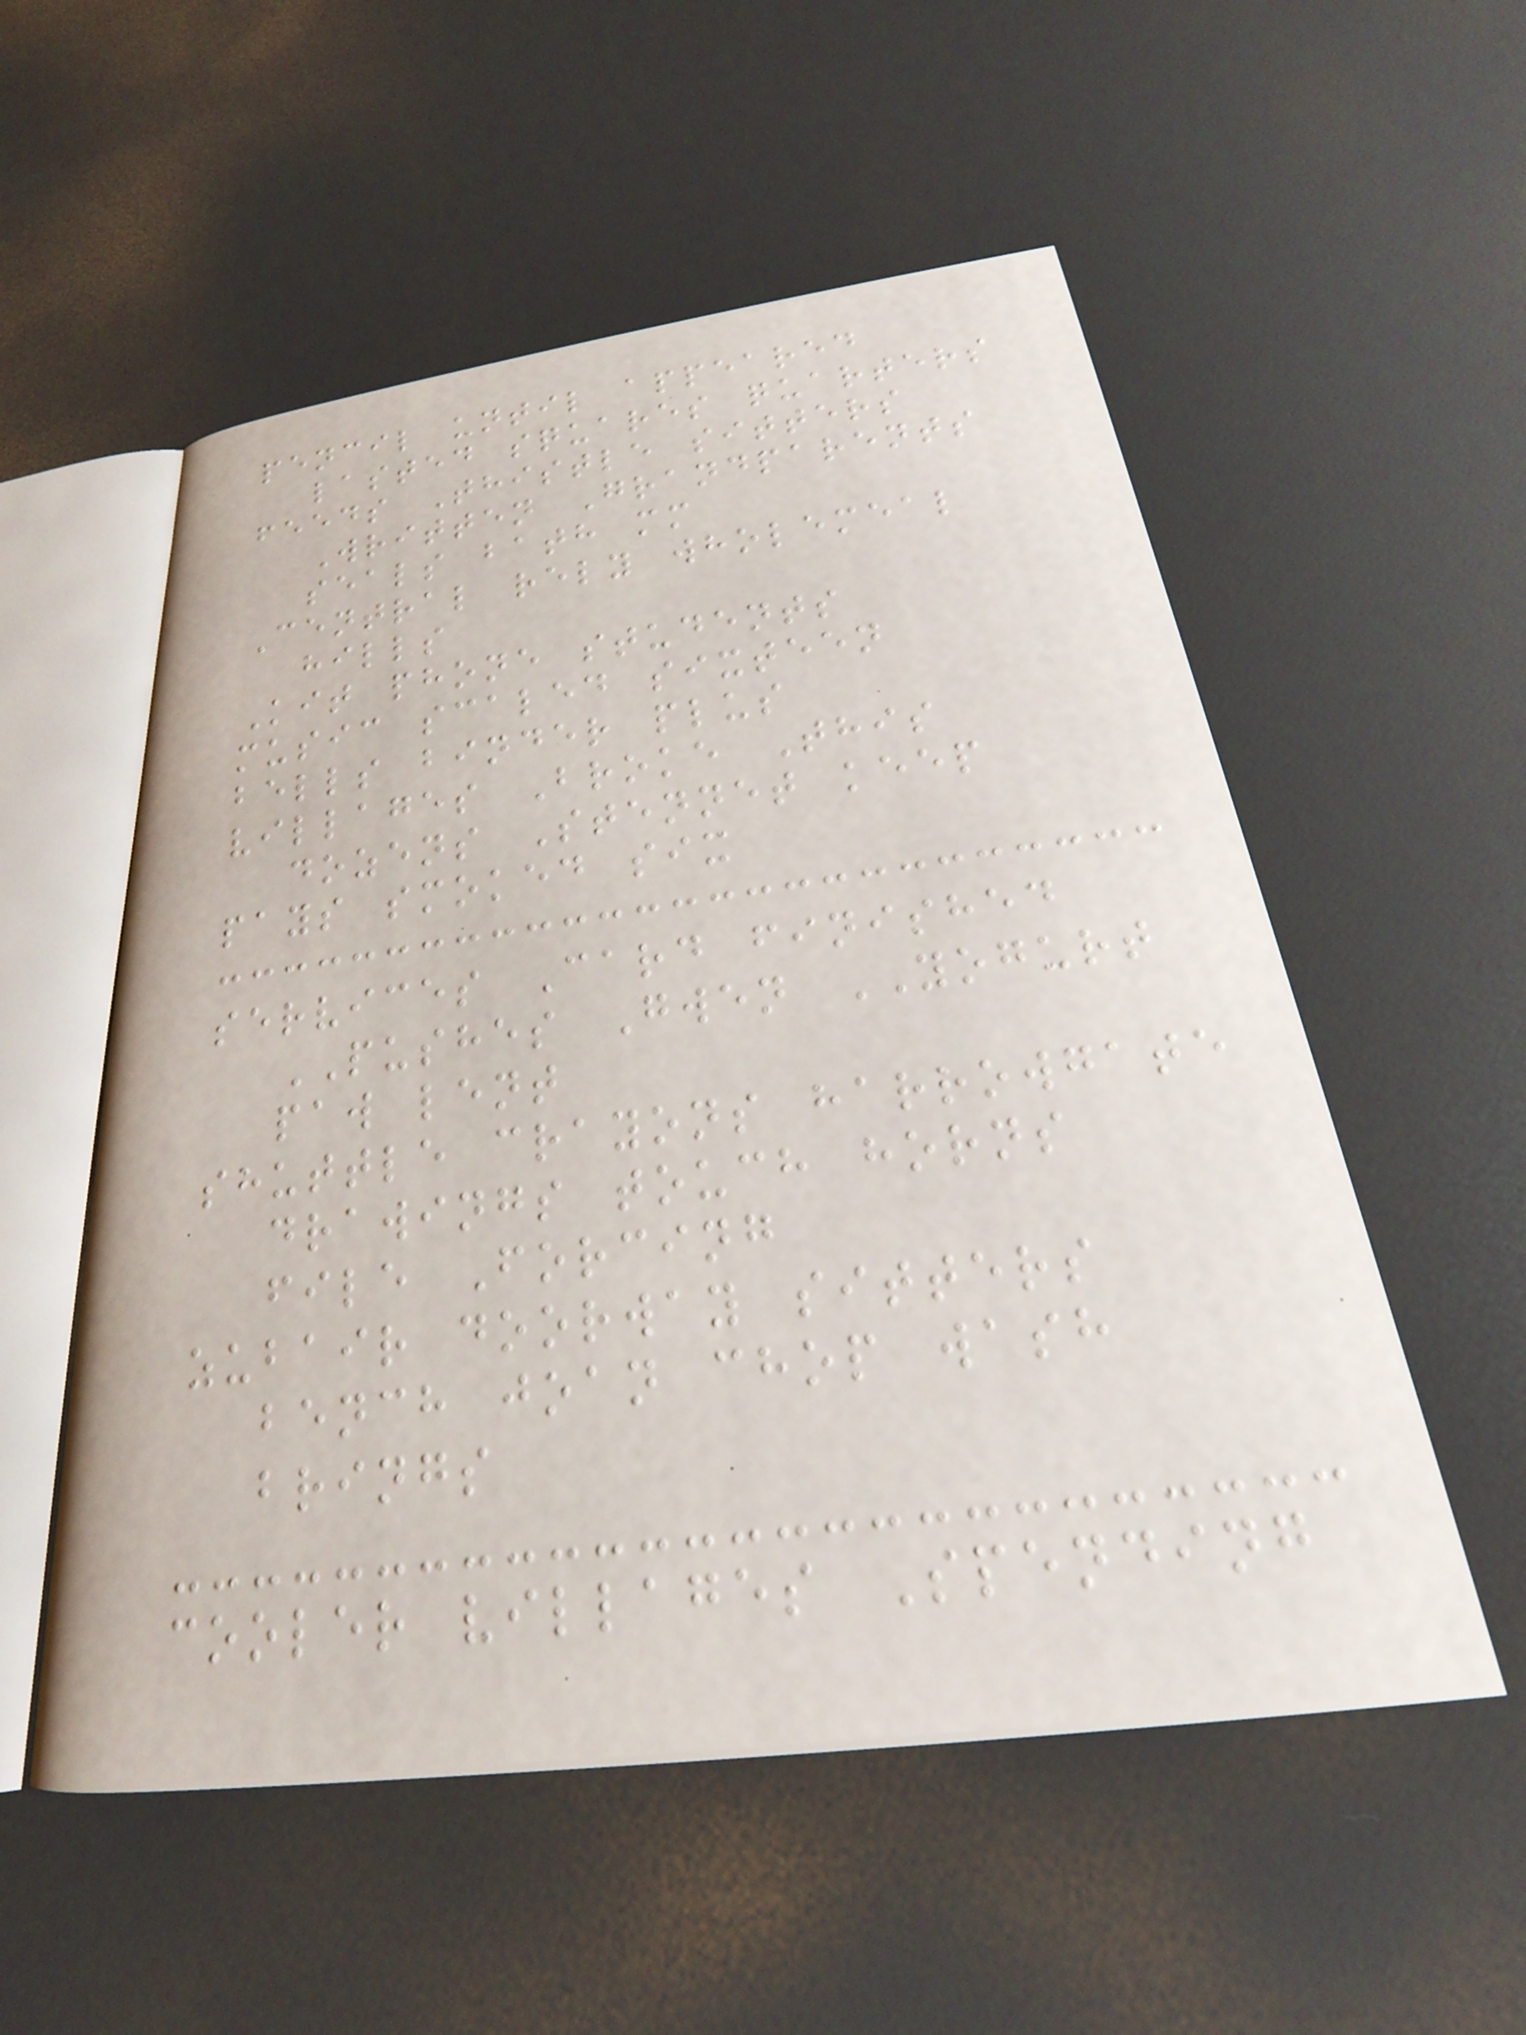pencil until appeared
lasted squares quarters
feeds Thistle sitters
Written Grandparents
seals bath mm
Central rely wholemeal
hills
Kit phone students
music scaled sixteen
bells binder plus
villages Broke This
dozens Stennet keep
pays smoked six
services Card finished
PUSHES Gwen YOGURT
paw lent
shuttle crayons harrowgate
drawings touch horns
file Forcing
zubair doorway sitters
bench joan chop wash
brings
cooler villages Spending
